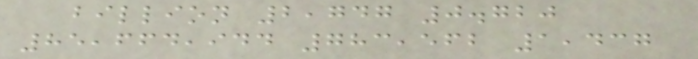billion 2,747 0.720
85,664,944 783,562 1,437
